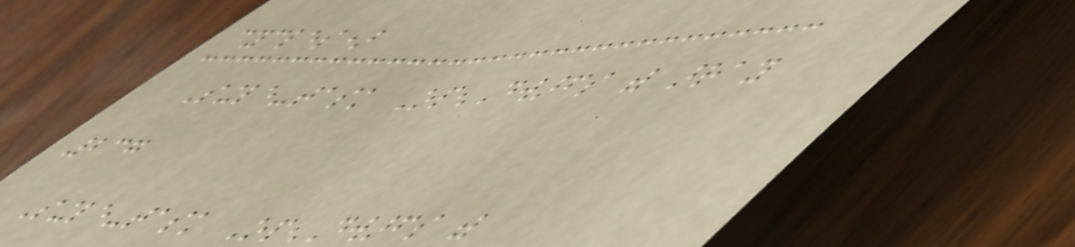cycles)
Single-task OpenDwarfs with array
237
Single-task OpenDwarfs with
